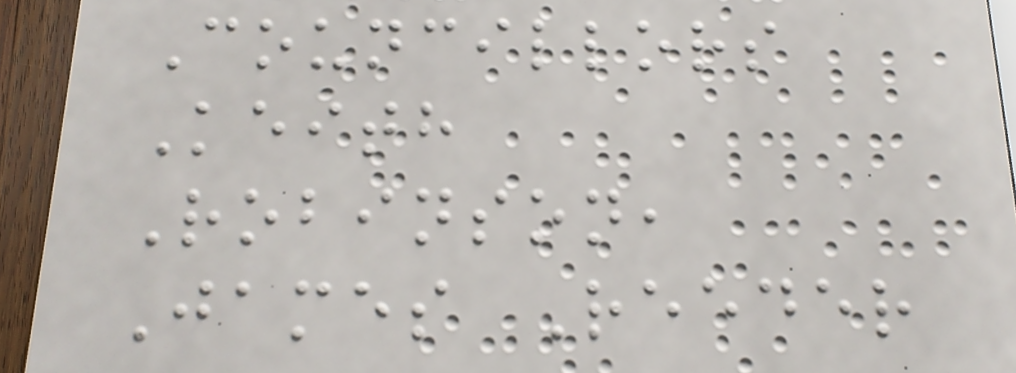Councillors
Keith
Robinson,
James Reeder
